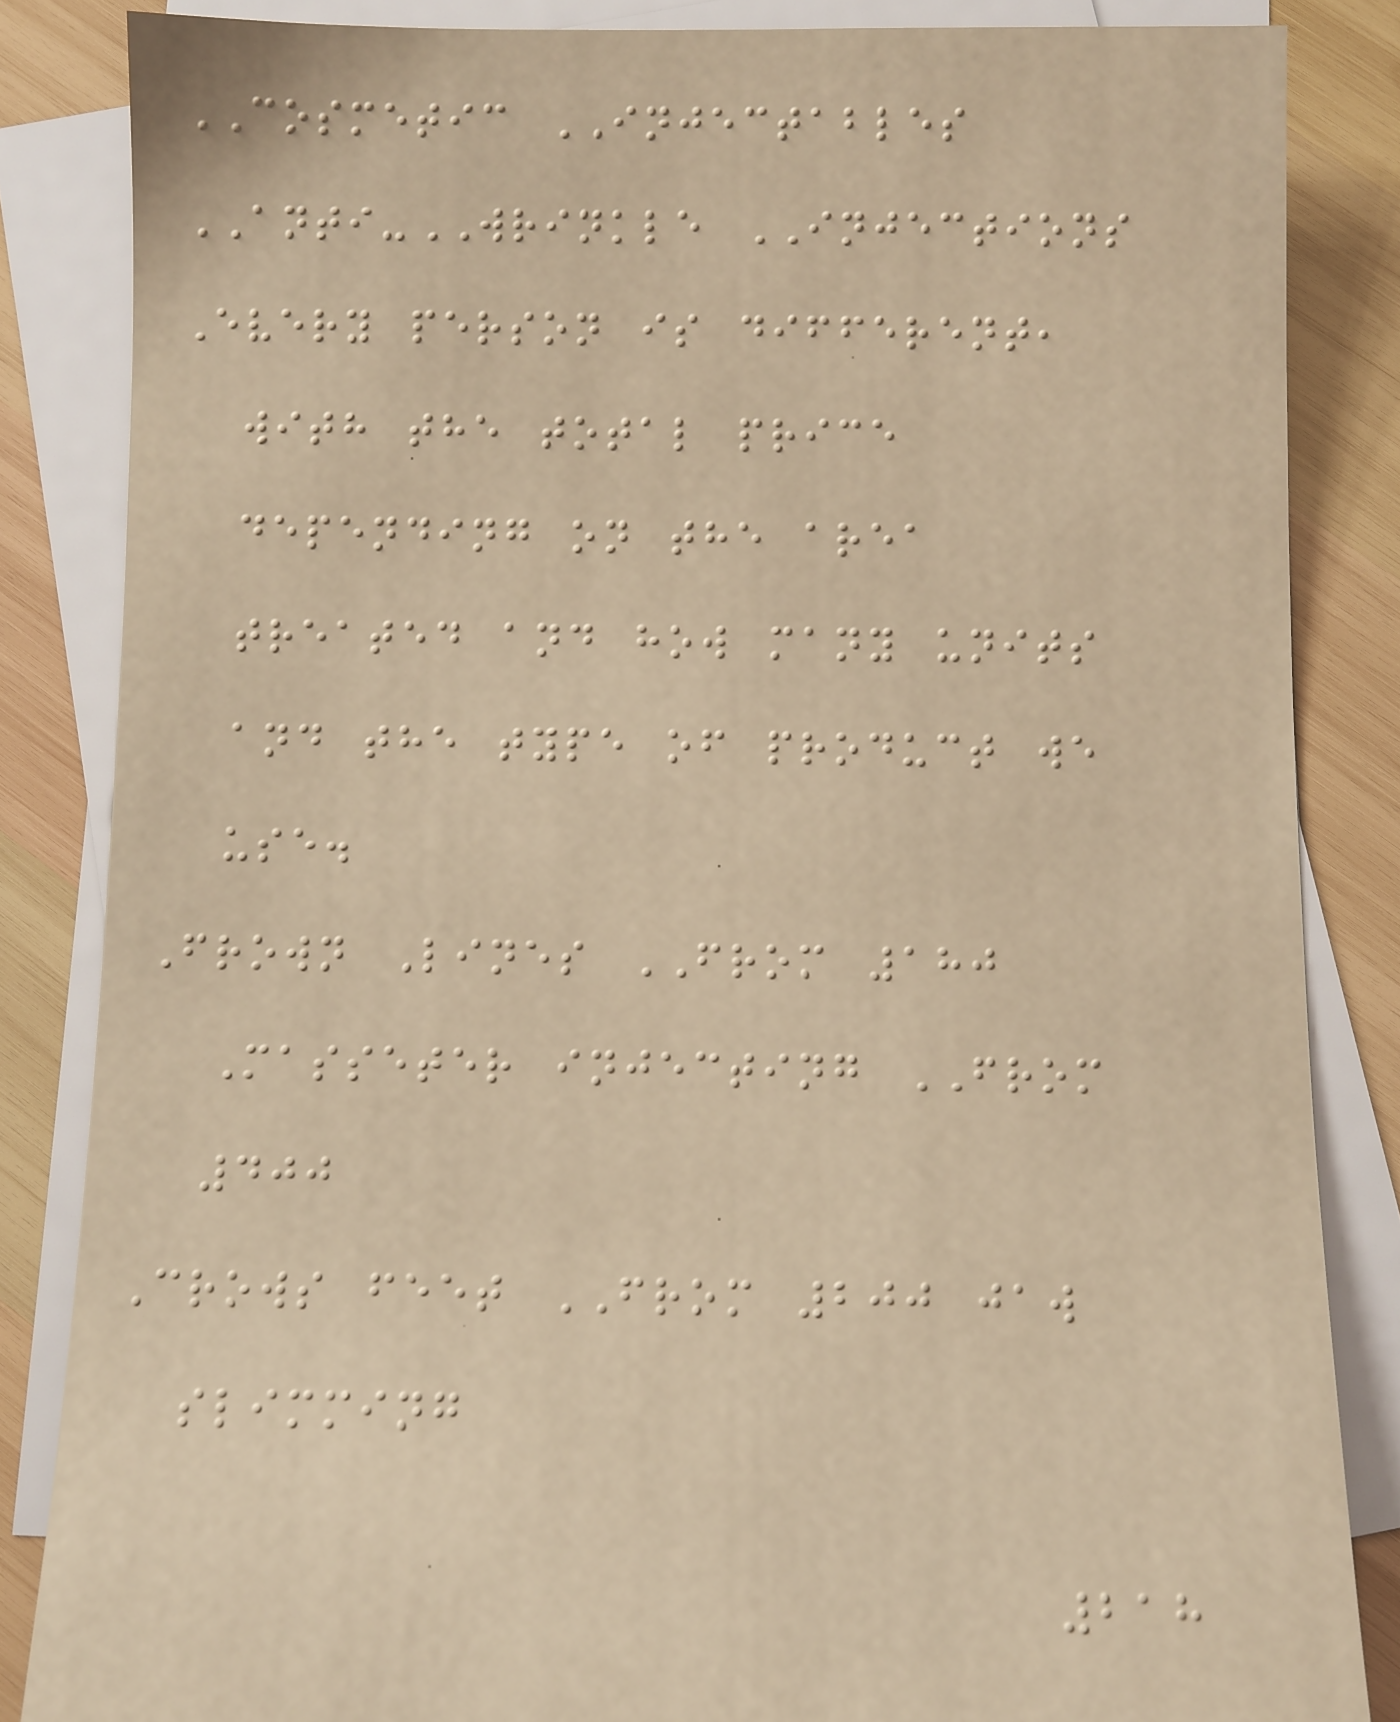COSMETIC INJECTABLES
ANTI-WRINKLE INJECTIONS
Every person is different,
with the total price
depending on the area
treated and how many units
and the type of product we
use.
Frown Lines FROM 180
Masseter injecting FROM
400
Crows feet FROM 200 jaw
slimming
218
